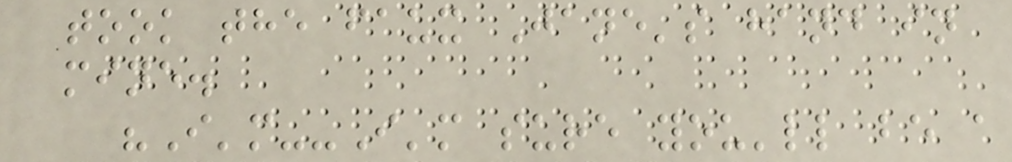took the faux Jane's hand in
mine.
"I'm--I'm sure you'll be a
